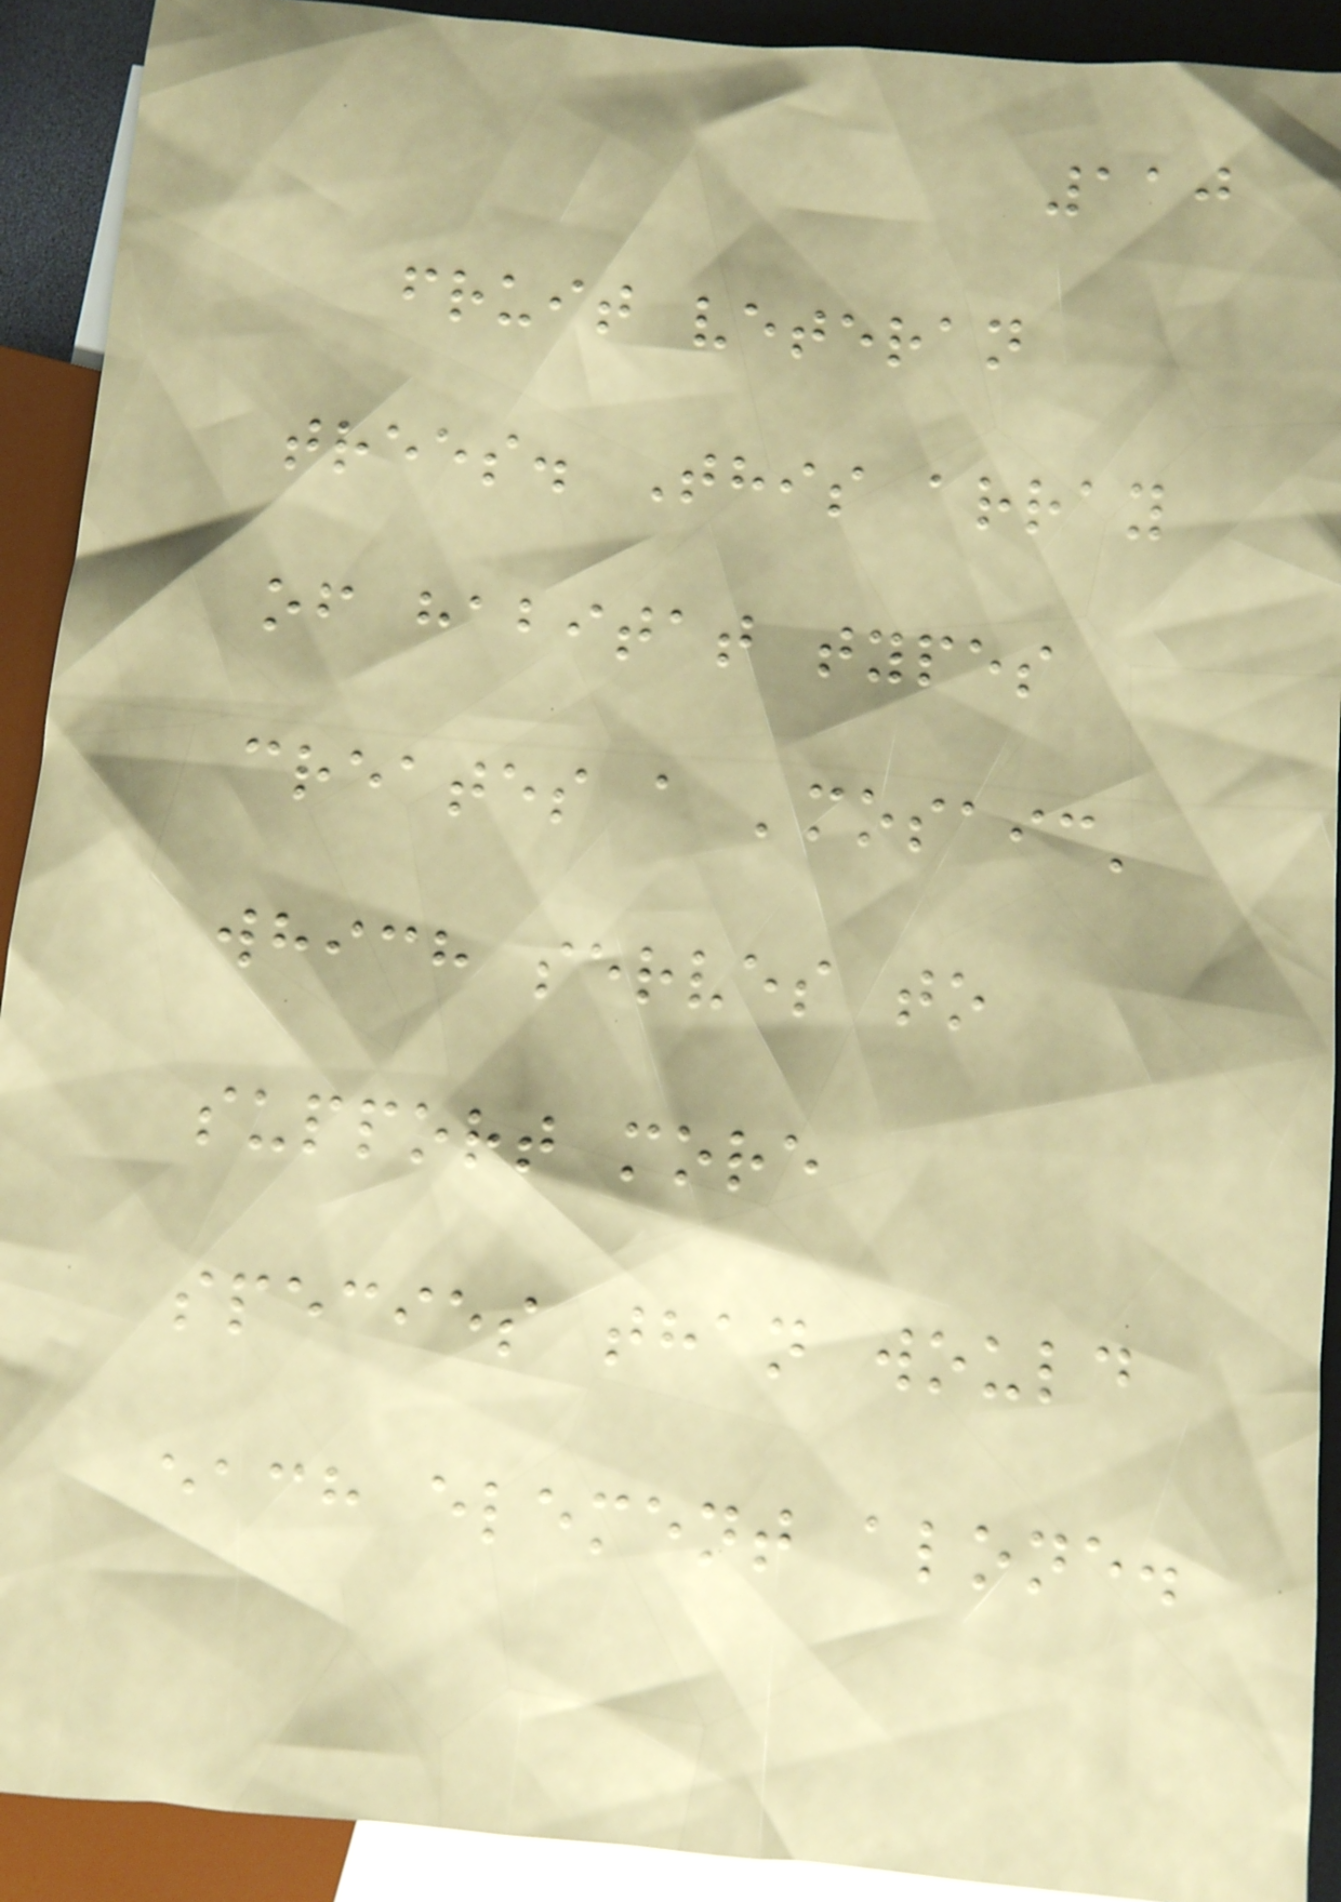110
fruit veteran
trees. This array
of habitat types
creates a 'mosaic'
which serves to
support more
species than would
each element alone.
